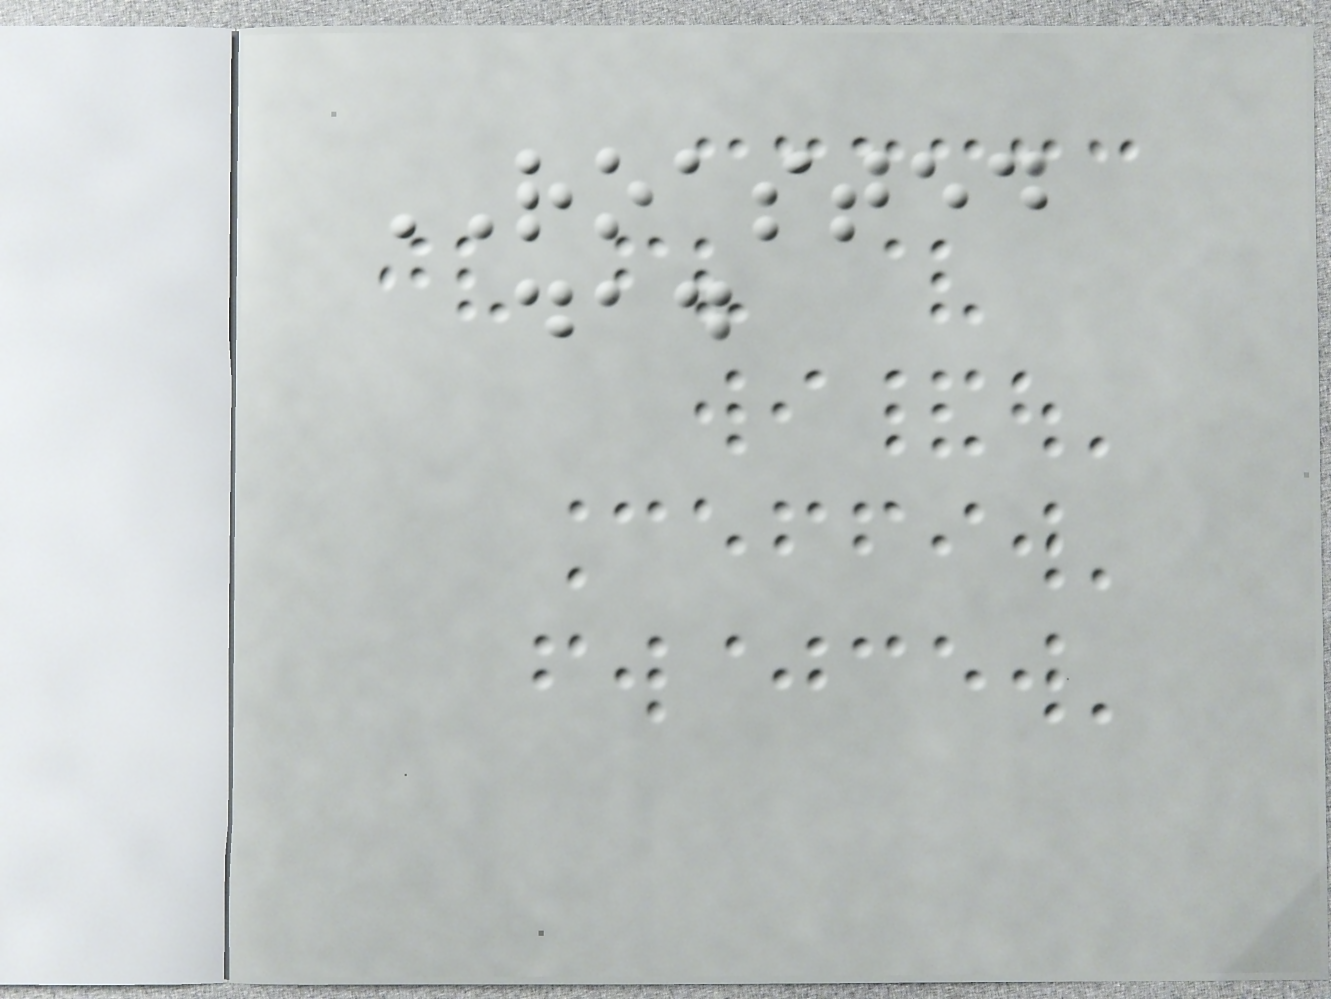ROASTED
dad
